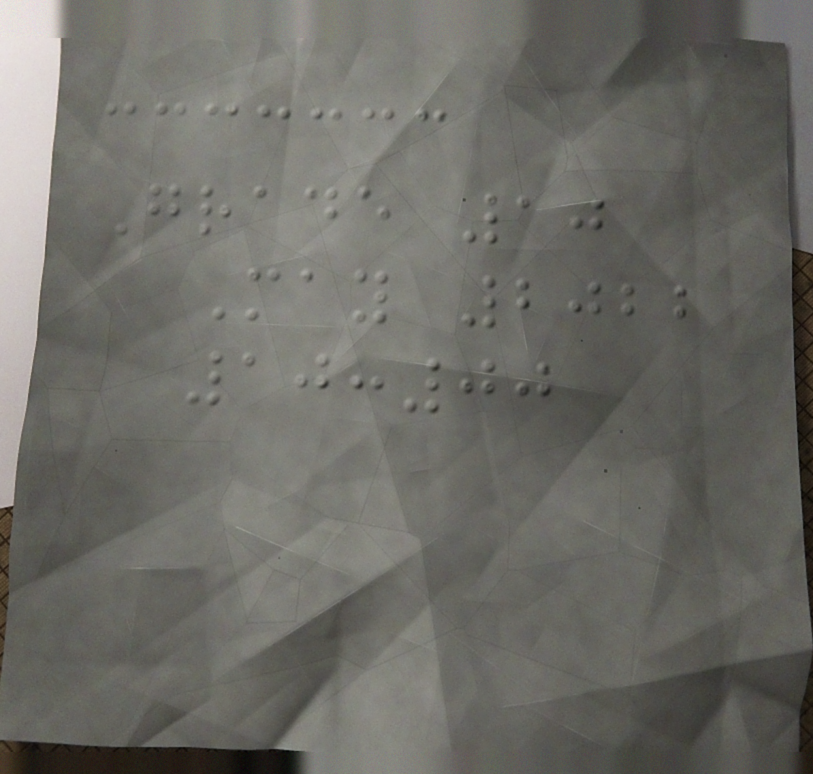Grade 10
May 2022
10:00
